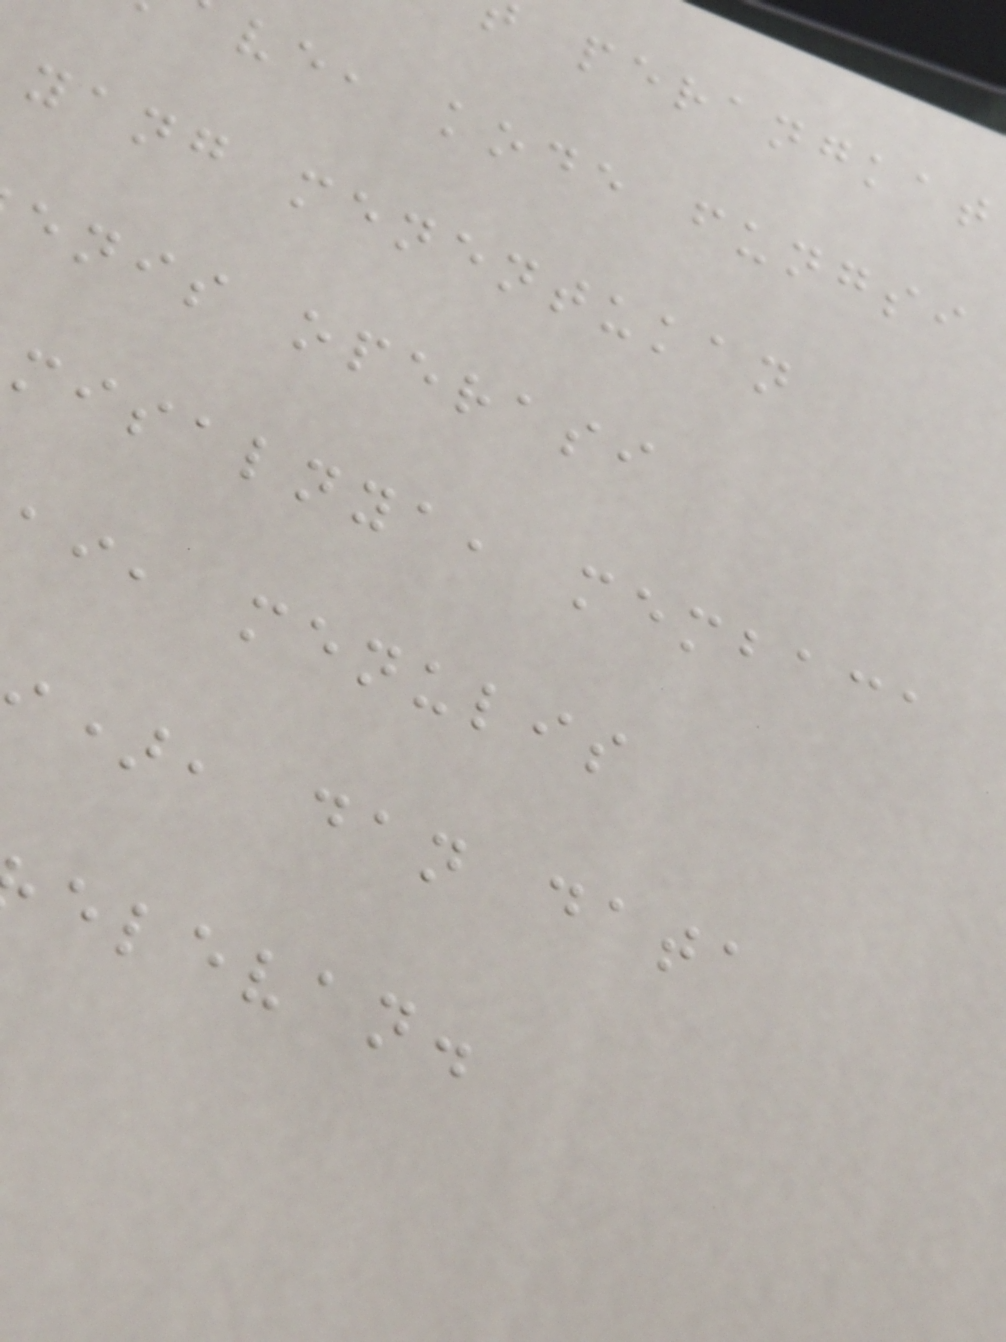perangkat
ve, kode fungsi
yang menentukan
enis operasi
misalnya, membaca
ai, menulis
), dan data
elevan.
